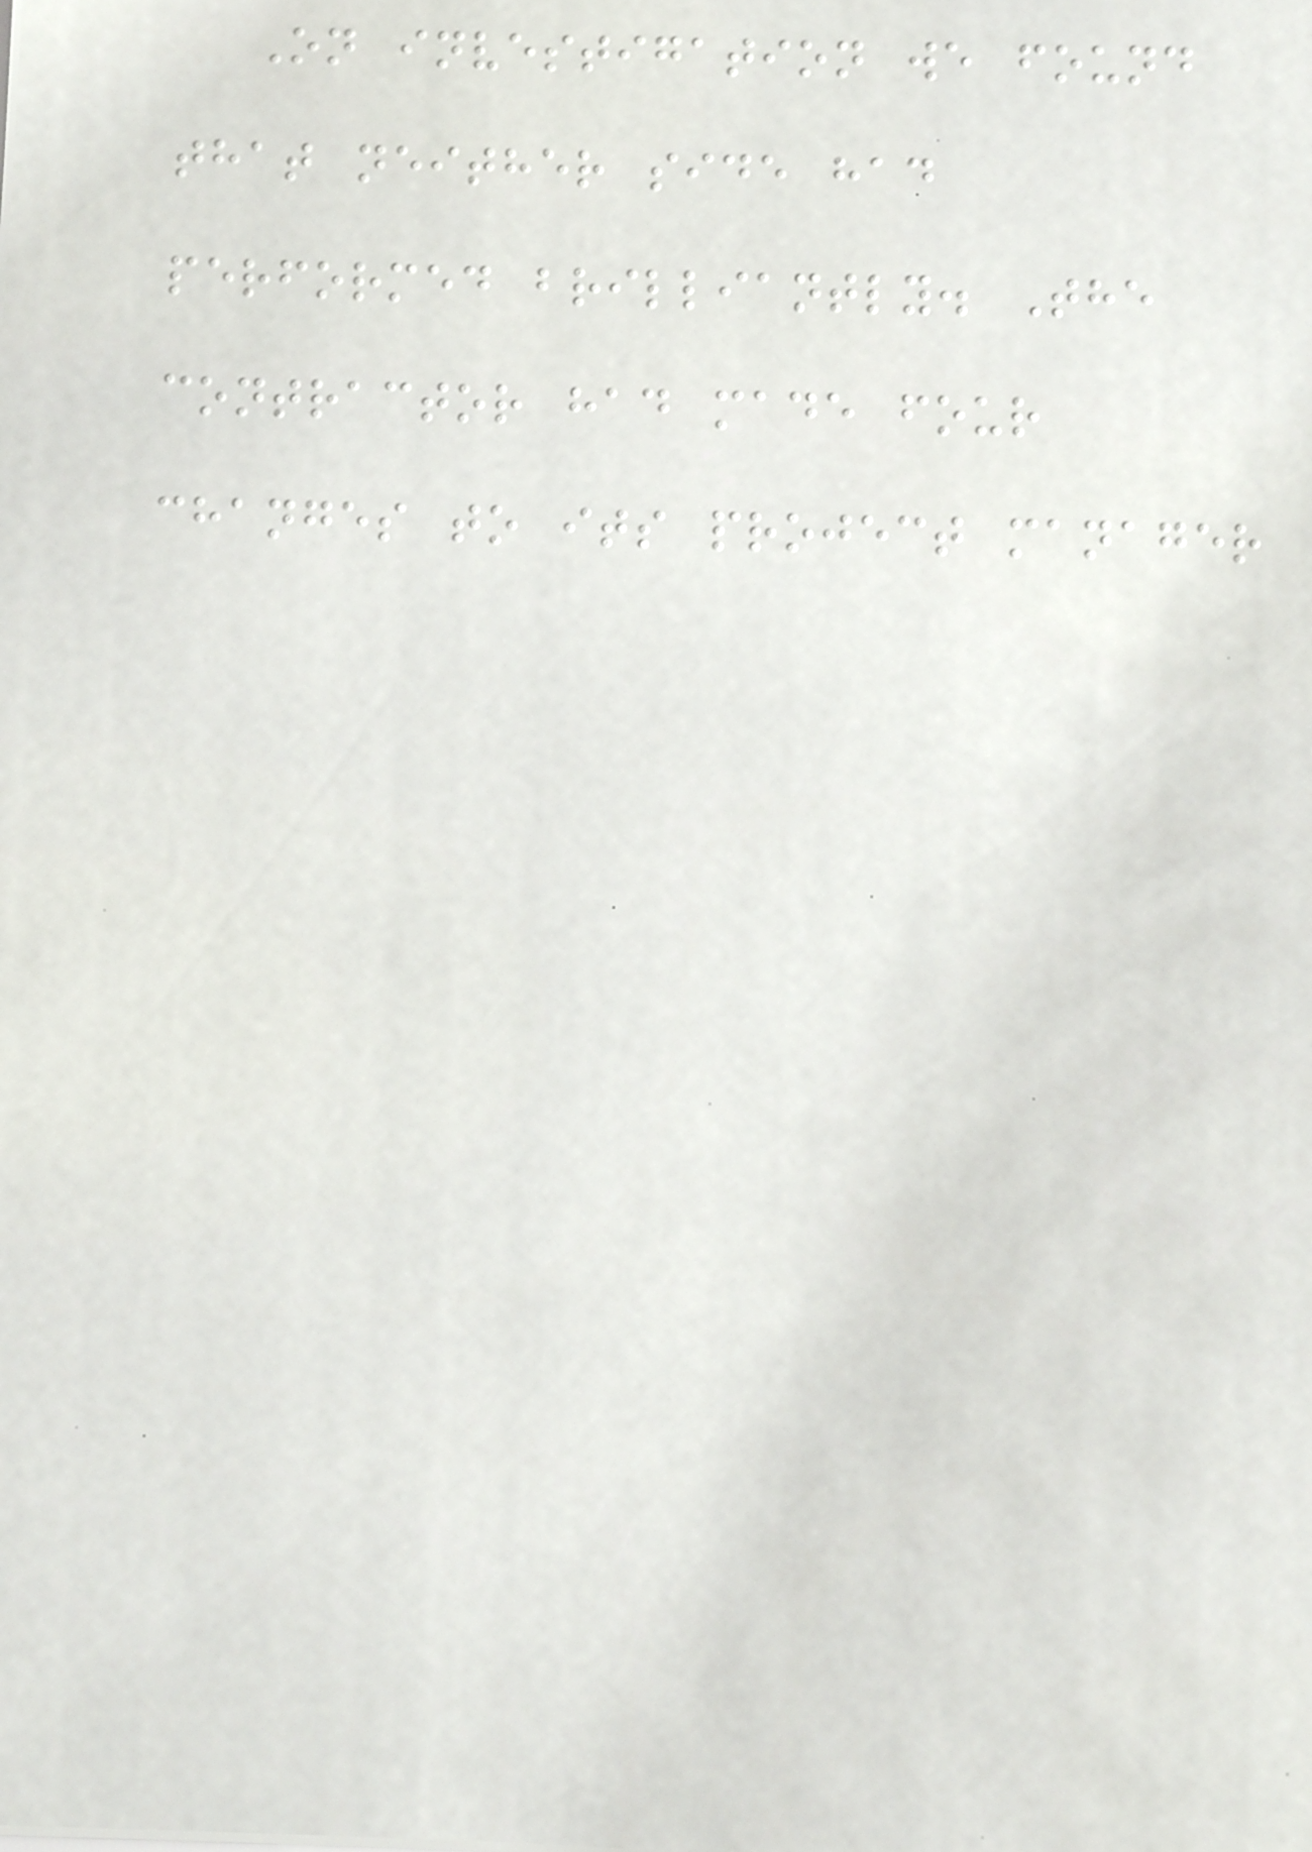On investigation we found
that neither side had
performed brilliantly. The
contractor had made four
changes to its project manager
